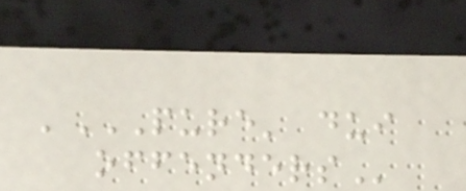'PURE' DUI
OFFENDERS
